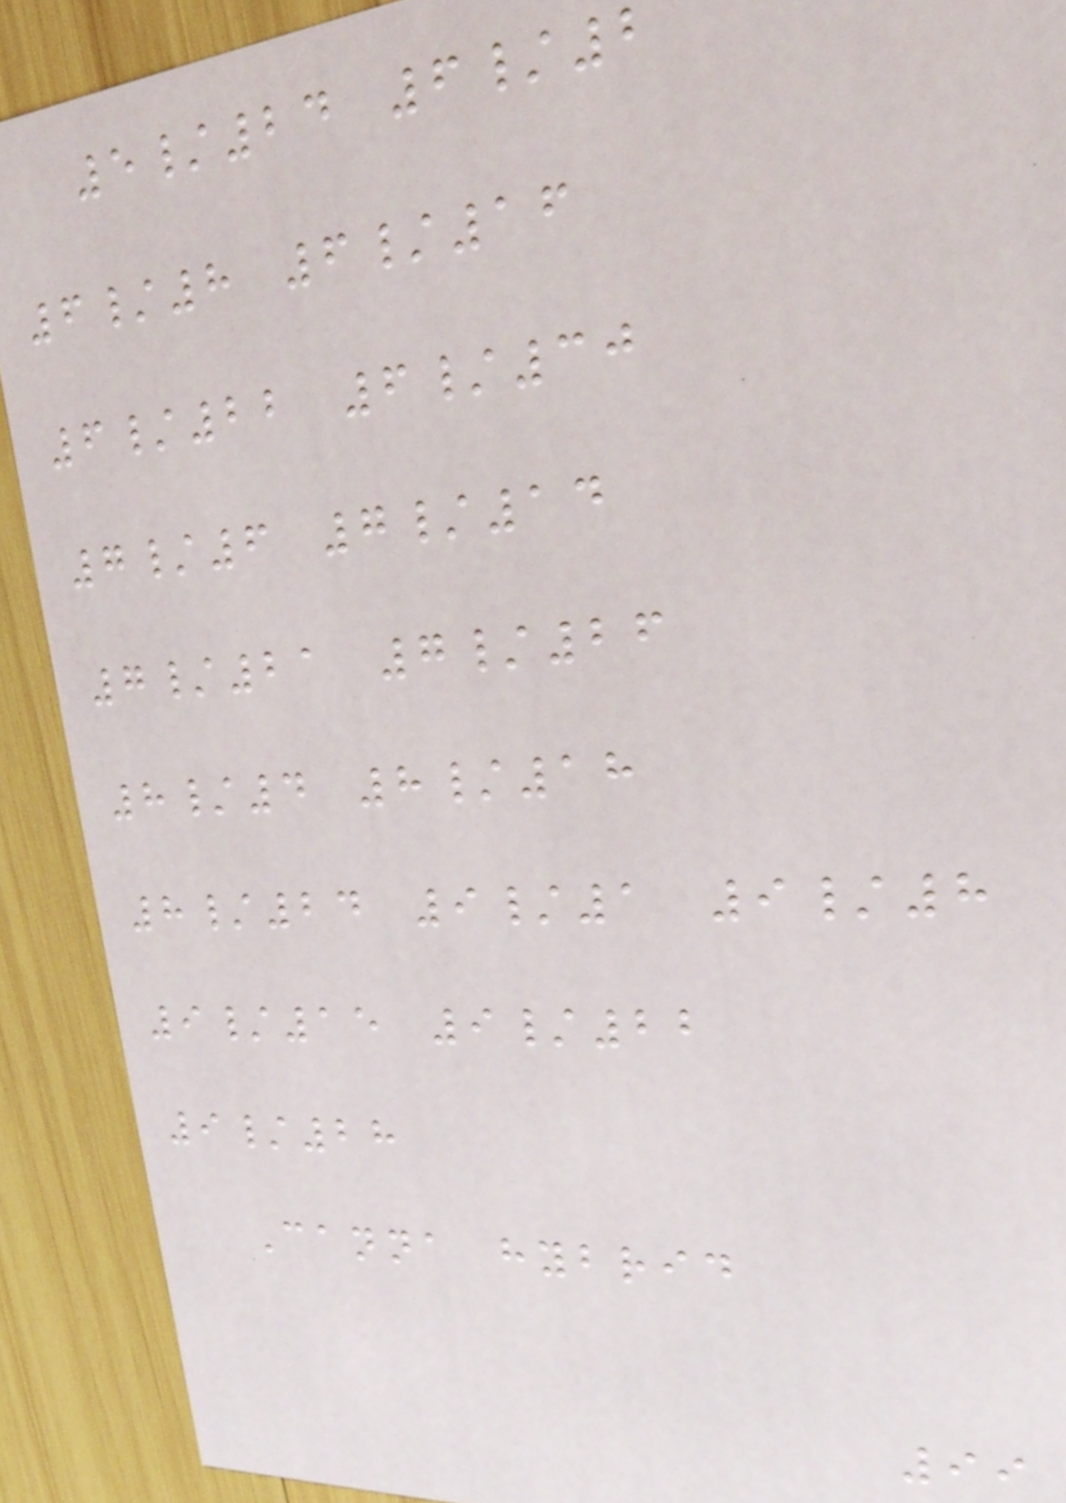5/24 6/2
6/8 6/16
6/22 6/30
7/6 7/14
7/21 7/26
8/4 8/18
8/24 9/1 9/8
9/15 9/22
9/28
Canna hybrid
99
